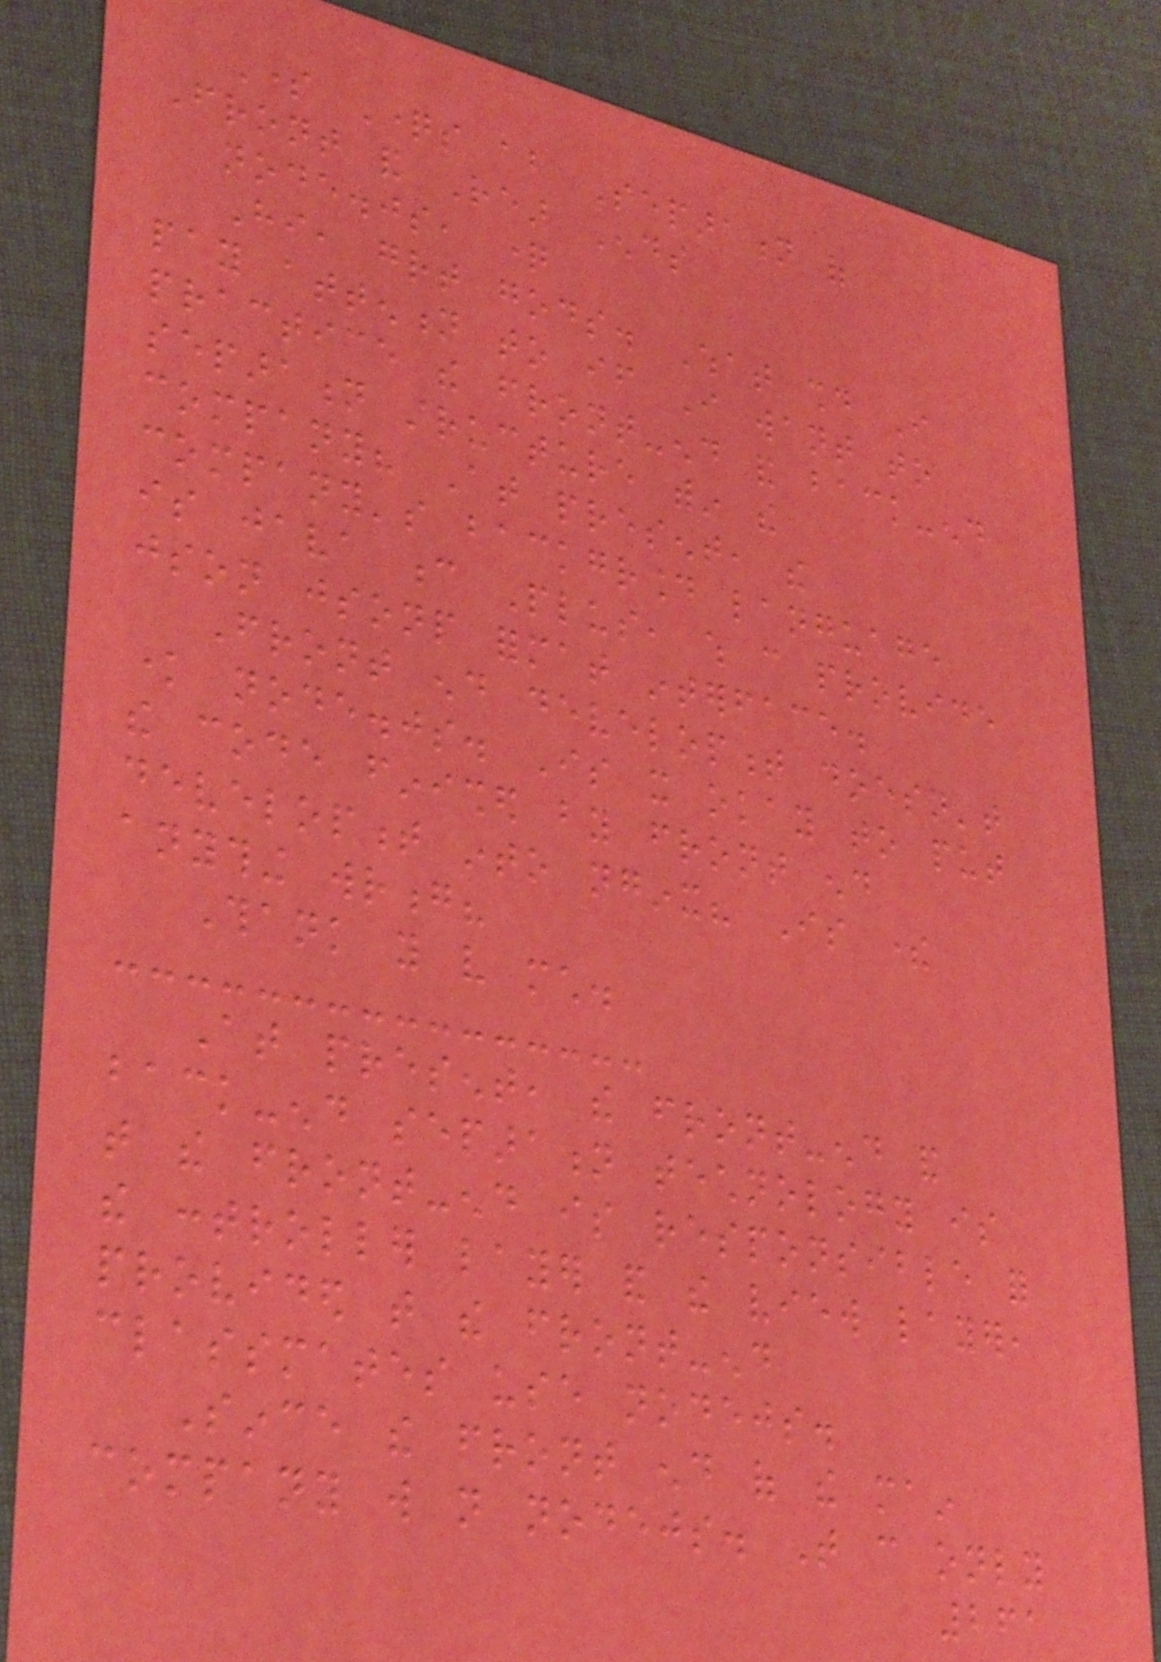Some Questions about Separation of
Front and Rear Ends
node.js, question
Hi, great gods. What should I
pay attention to if I want to
practice the front-end and back-end
separation structure within the
company? At present, the
company's background language
is java c Plus, which can provide
json jsonp format interface.
Front end development doesn't
know node.js. Is it okay to put
the code finished by front end
development into nginx? Is there
anything wrong?
Thank you very much.
At present, the front-end and
back-end separation technology is
that the front-end is responsible for
the controller layer and the view layer,
provided that the front-end
classmates use nodejs.
Since the front end of the main
company will not nodejs. That can only
261
